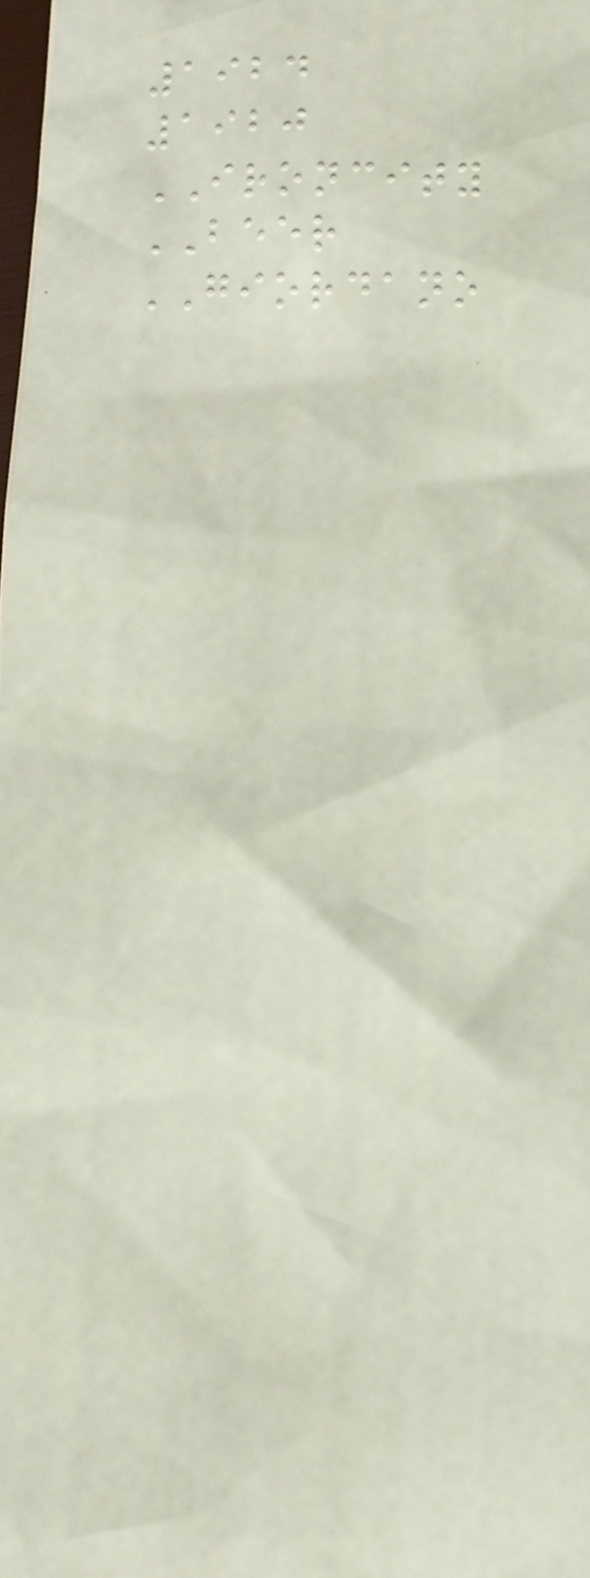1924
1920
IRONCITY
BEER
GIORDANO
